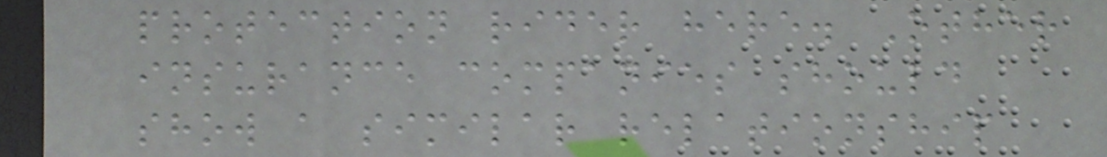protection rider here. Other
insurance companies should
show a similar relationship
